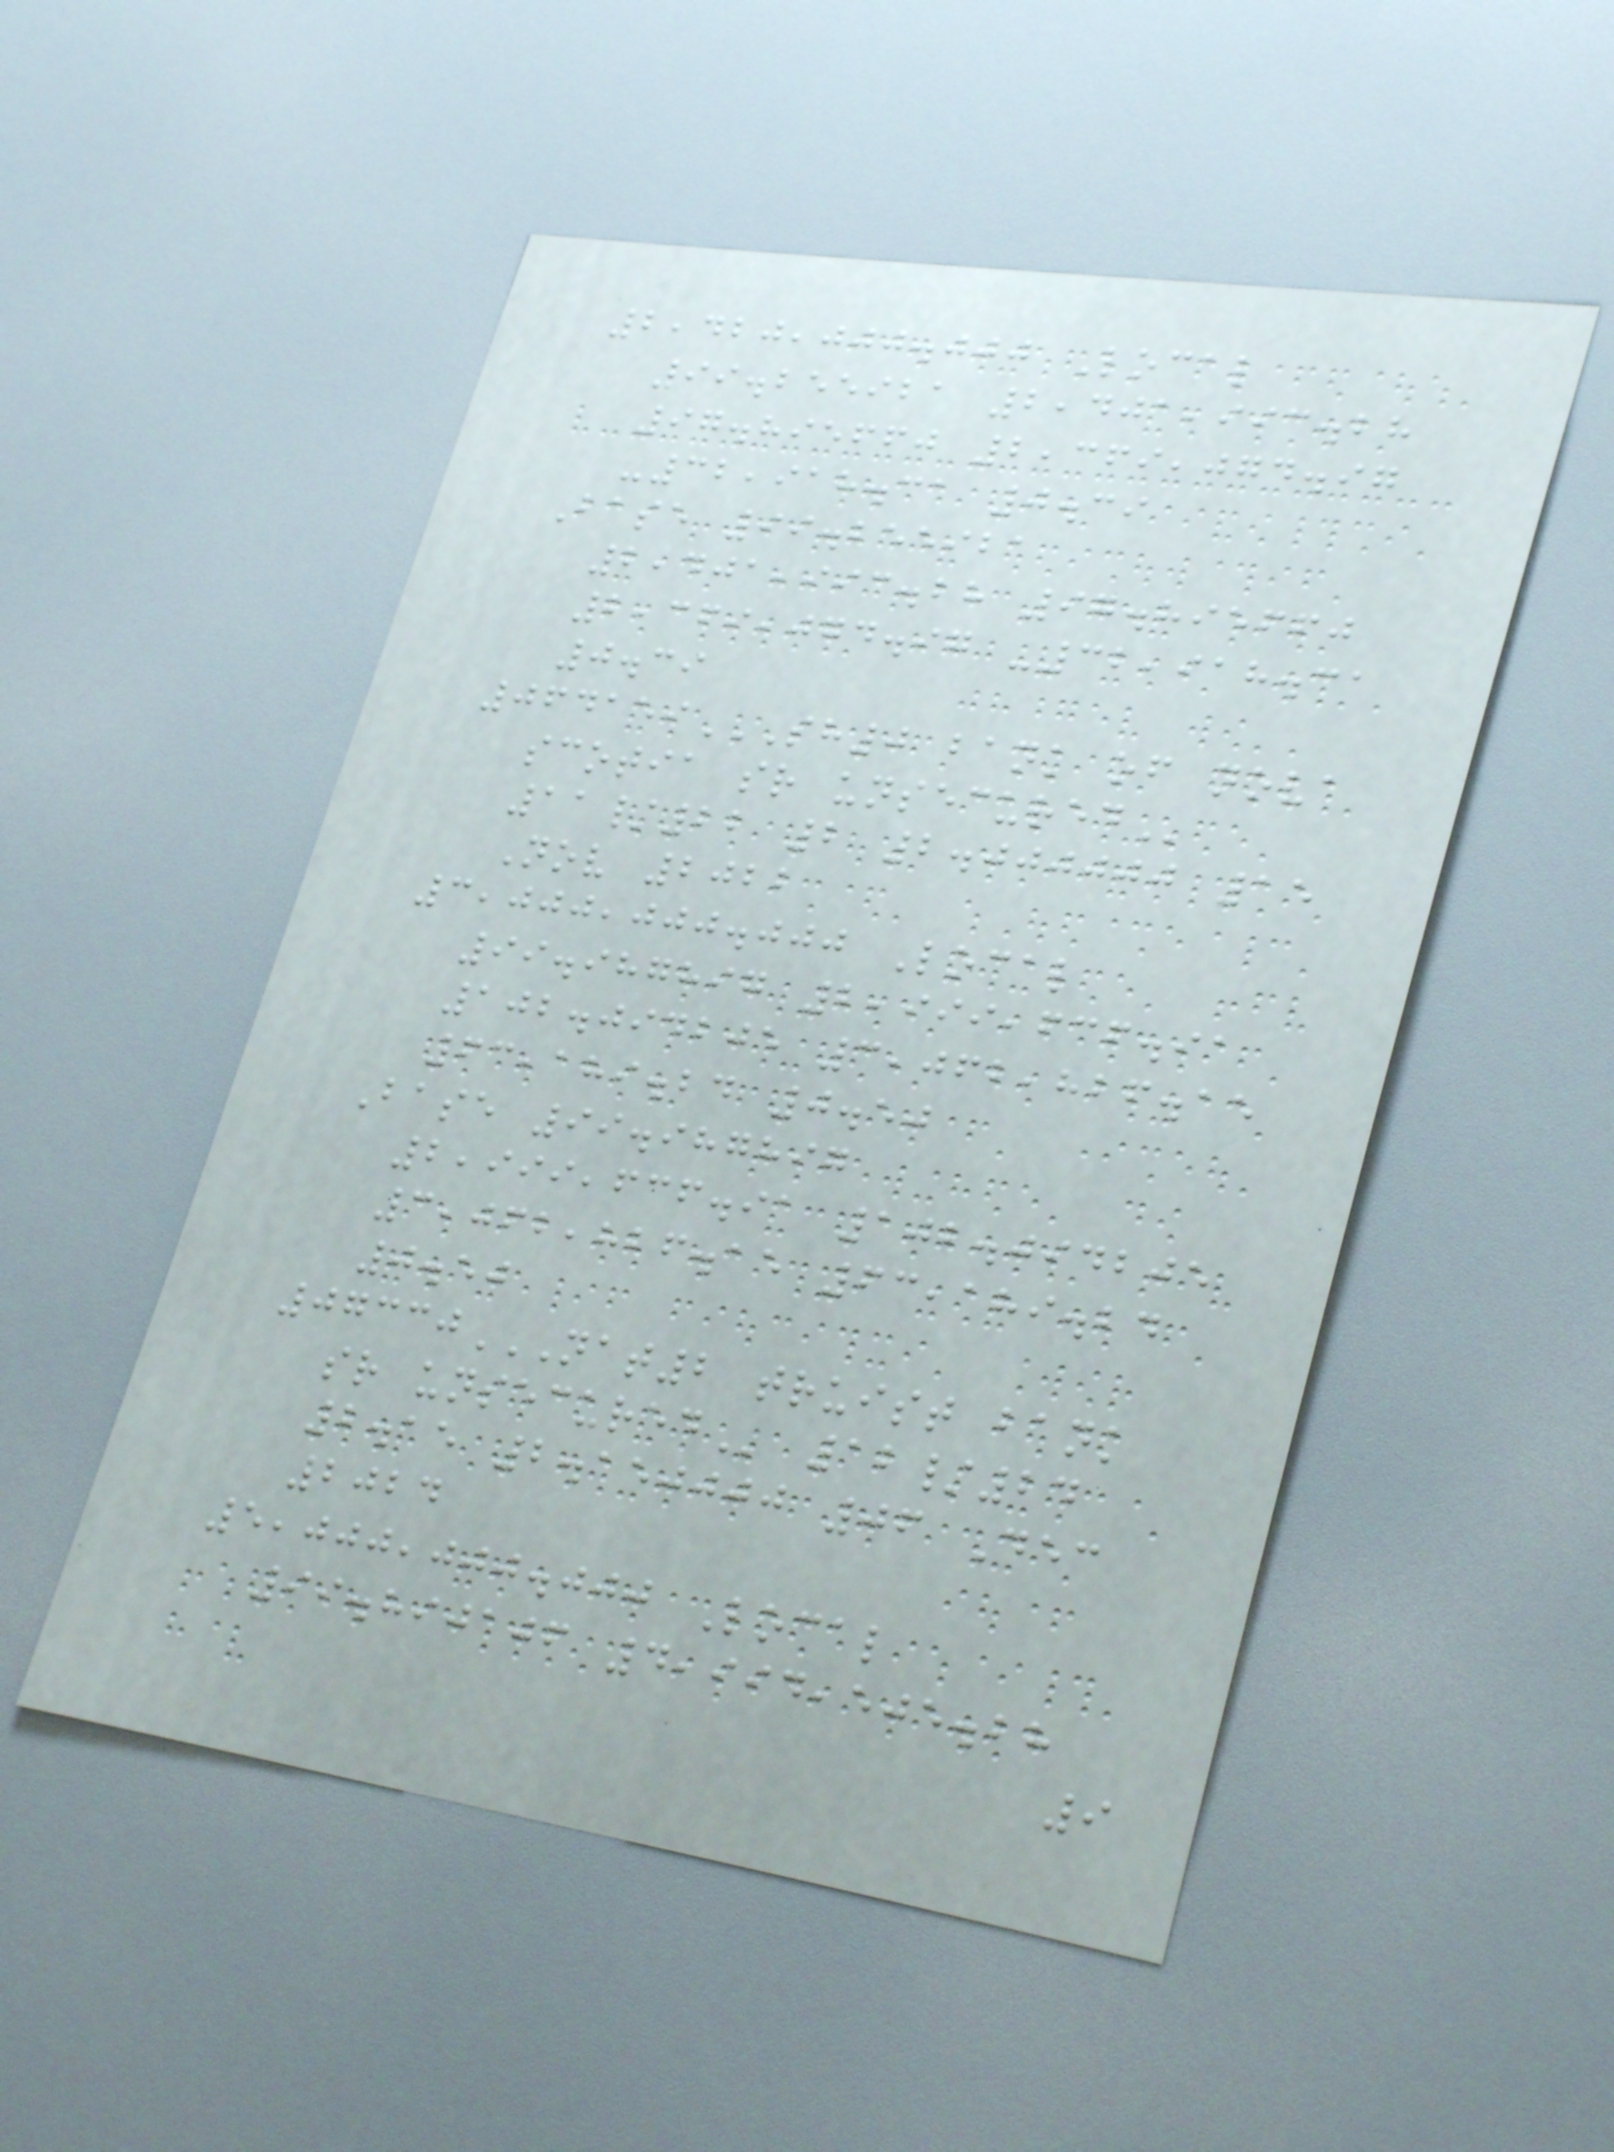2,420,000.000 Local
99.255921 2,401,993.28
97.895660 2,369,074.97
-32,918.31 0.39
Base 99.255921
2,401,993.28 97.895660
2,369,074.97 -32,918.31
0.39
064159SH0 BANK OF NOVA
SCOTIA SR UNSECURED
11/22 2 2.000000 15
Nov 2022
3,000,000.000 Local
99.987897 2,999,636.91
102.094205 3,062,826.15
63,189.24 0.50
Base 99.987897
2,999,636.91 102.094205
3,062,826.15 63,189.24
0.50
07330NAT2 TRUIST BANK
SR UNSECURED 12/24
2.15 2.150000 06 Dec
2024
5,000,000.000 Local
99.890106 4,994,505.28
9
